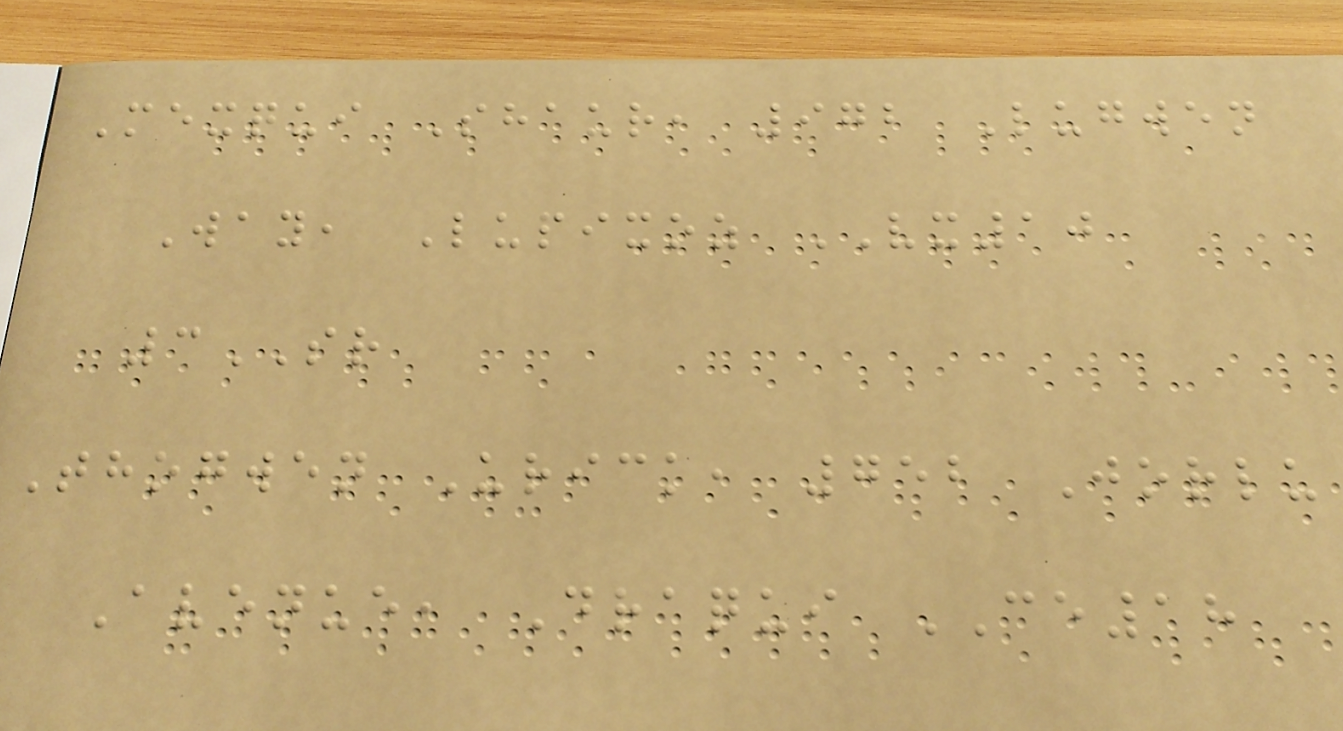Mexqui Shaur, 972 Lugwen
Way, Lupixoz VX10
3SR
Thogwen Urick, 752 Jorlu
Avenue, Draqui CE18
